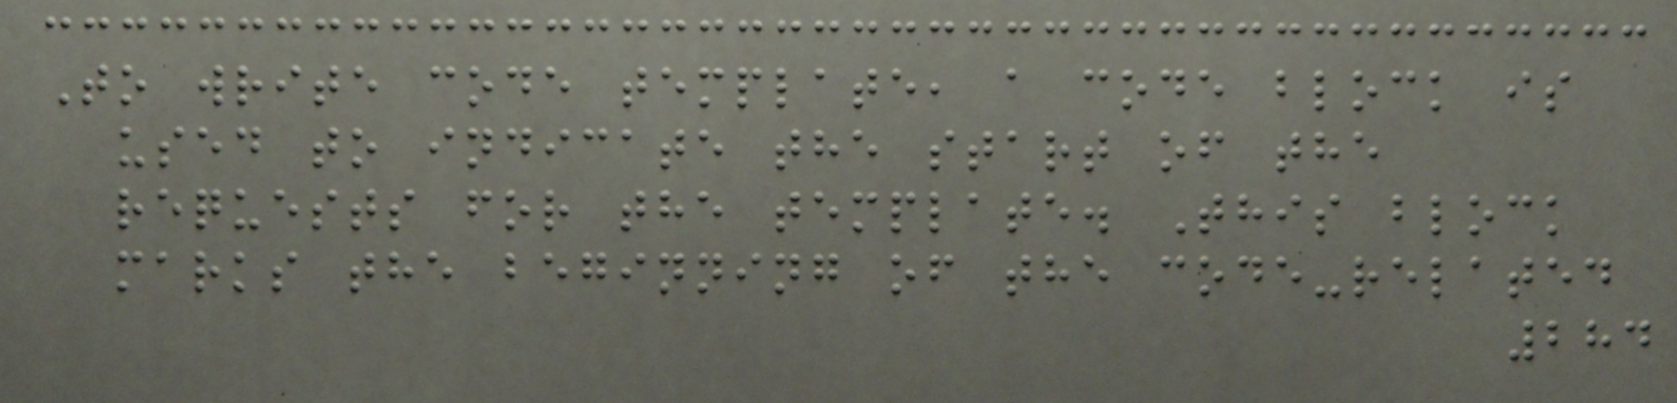To write code template, a code block is
used to indicate the start of the
requests for the template. This block
marks the beginning of the code-related
284
